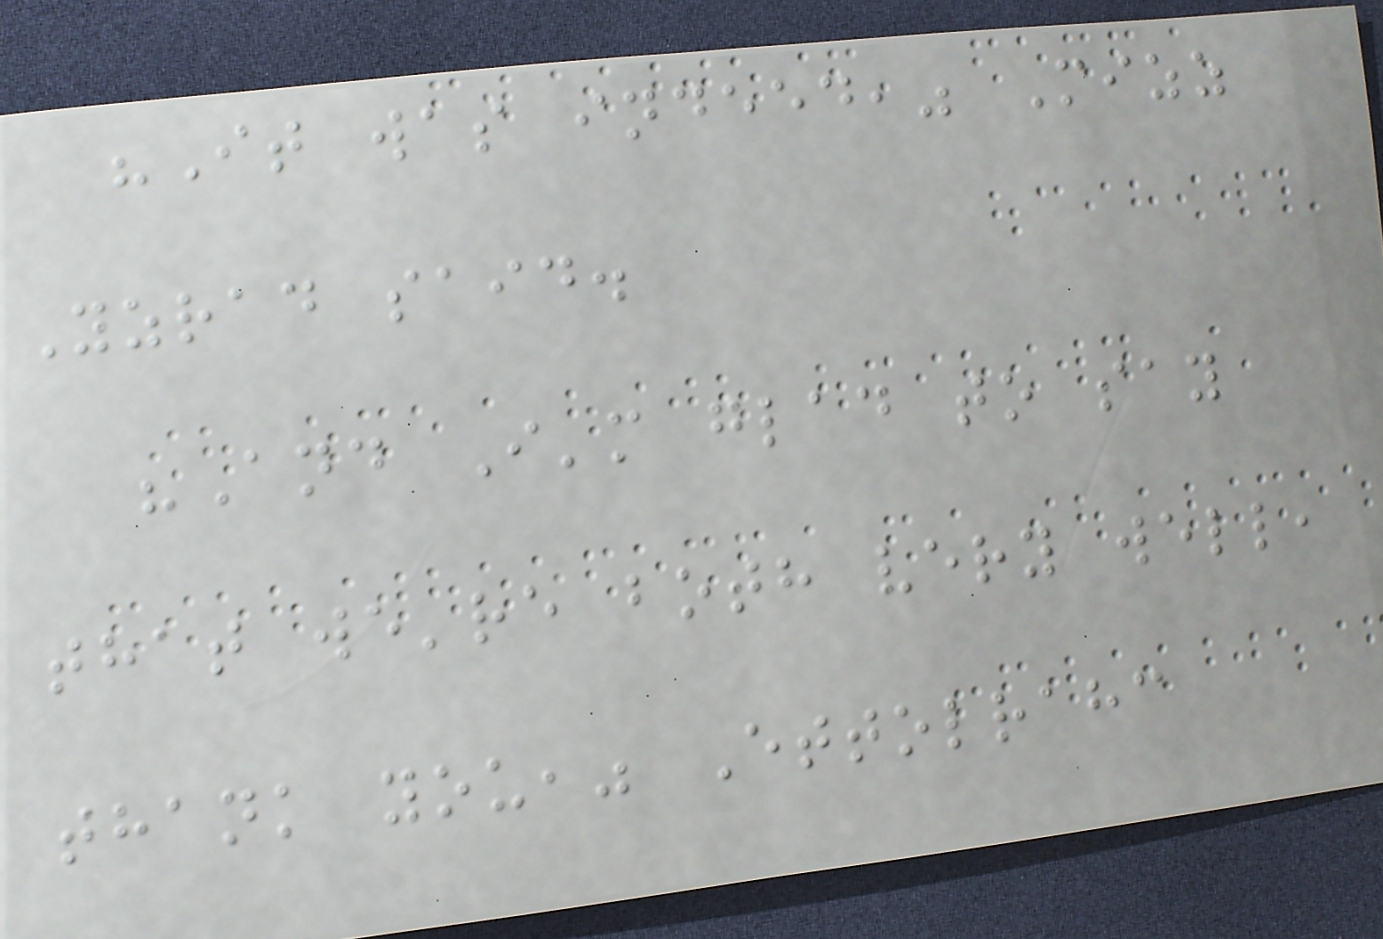"It was indeed," Mizz
Yzrad said.
"And I'm glad to say
that we're both very well,
thank you," Ettolrahc
